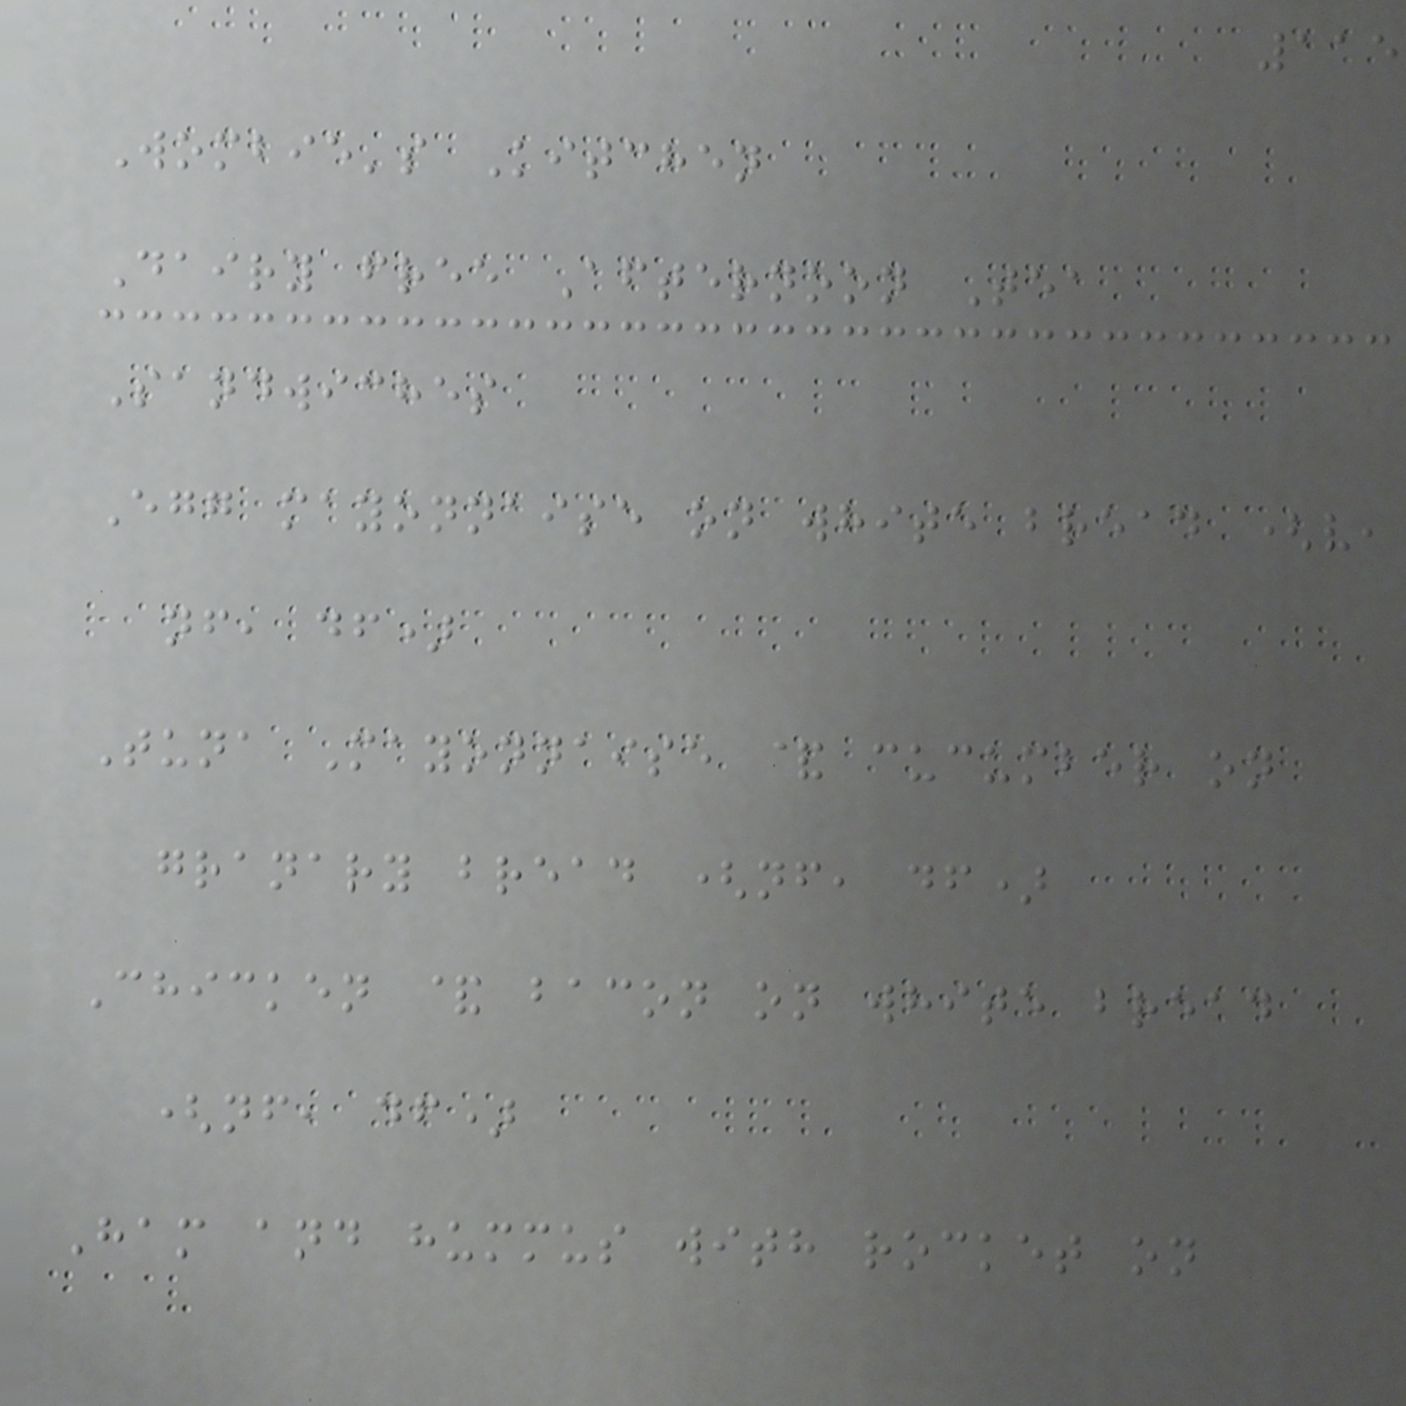115
Wombie's Kitchen
Dairy free Afternoon Tea
Sandwiches
Egg mayonnaise on white bread (v,
nf, df)
Tuna Mayonnaise & cucumber on
granary bread (nf, df)
Chicken & bacon on white bread
(nf, df)
Ham and hummus with rocket on
